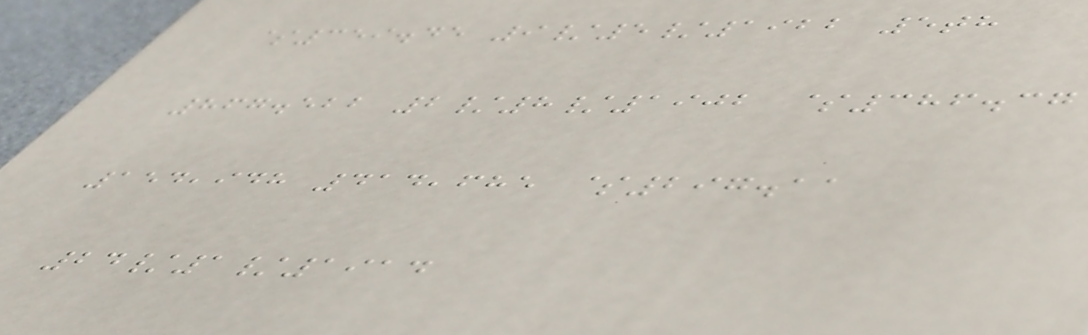$359.45 9/5/1922 5th
867.522 2/8/1902 $386.37
154,948 414,685 $297.11
24/1/1914
